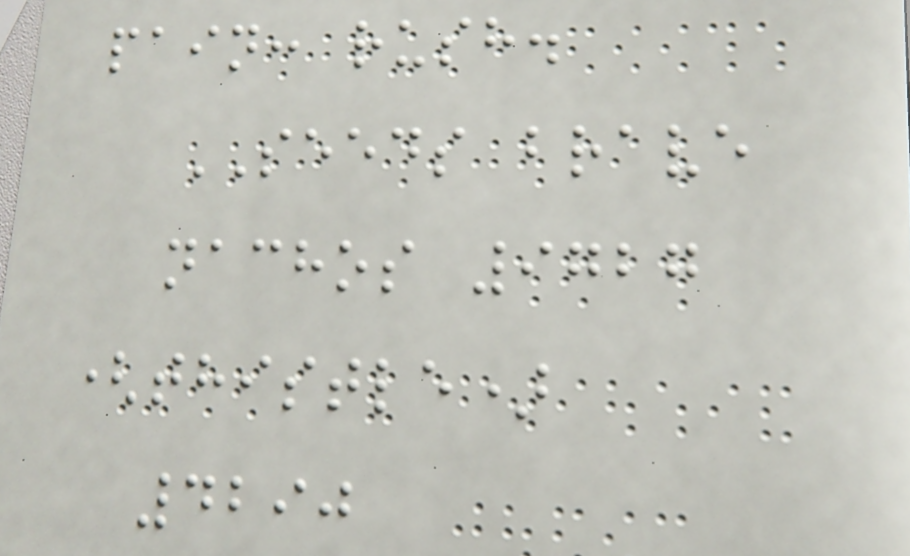pain: rush.
SEEDS brave
nachos 9727
(thistle)
4290
